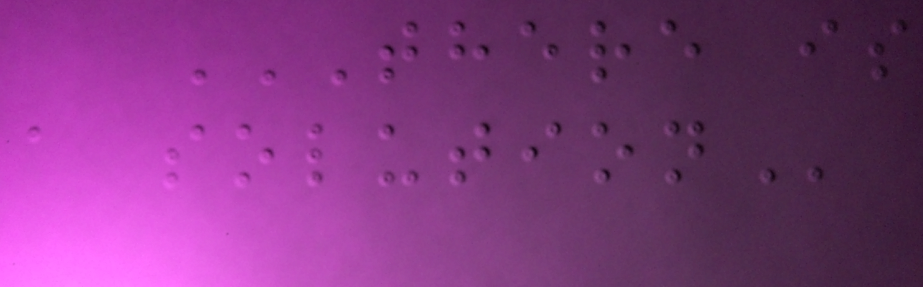THERE IS
A SOLUTION
